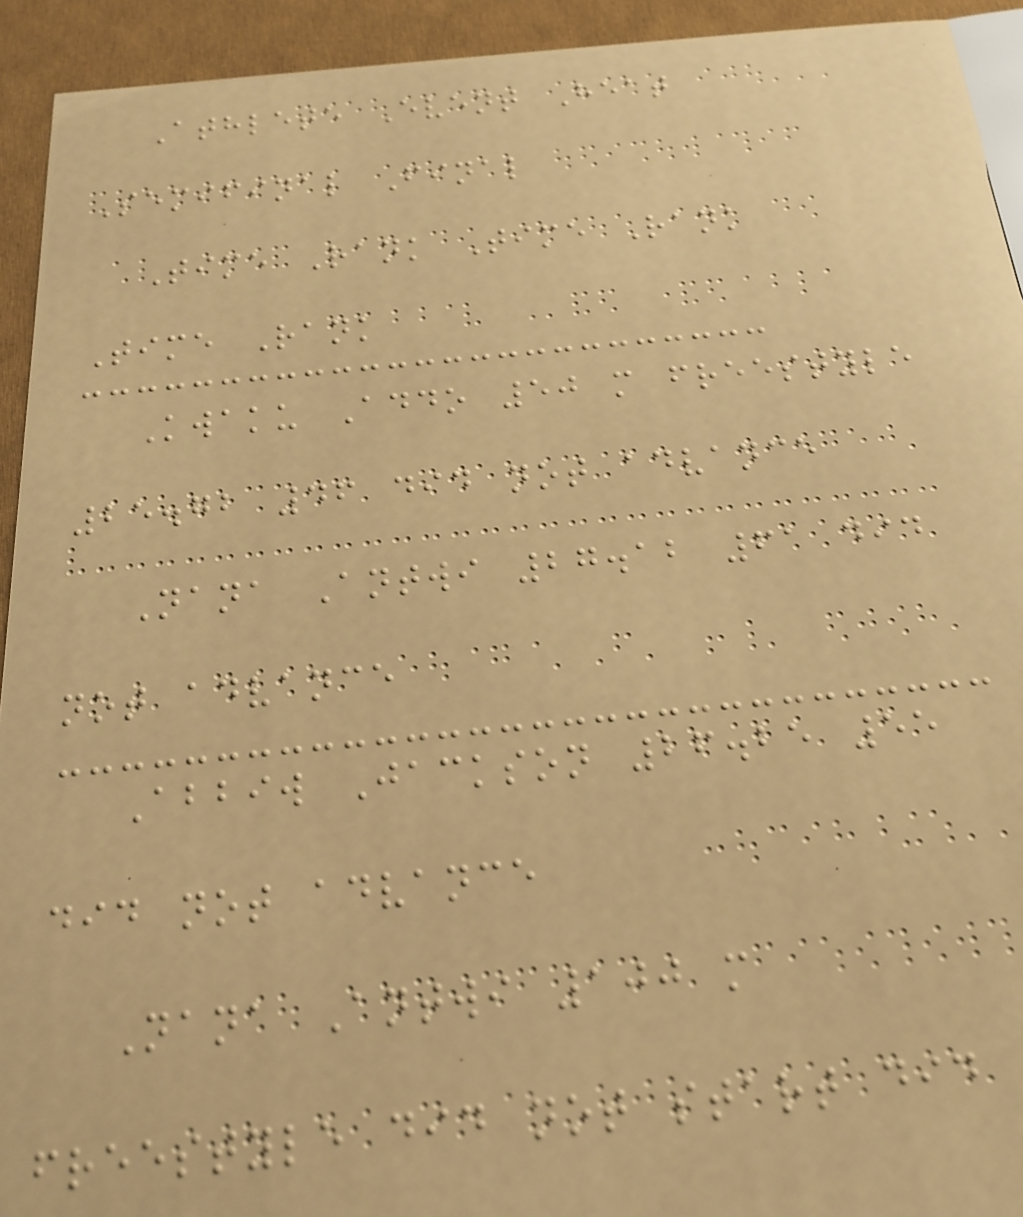Athlete Event Heat
Semifinal Final
Time Rank Time Rank
Time Rank
Kwaku Addo 50 m freestyle
25.72 46 did not advance
Nana Antwi 27.12 61 did
not advance
Abbiw Jackson 26.25 55
did not advance
Nana Antwi 100 m
freestyle did not start did
